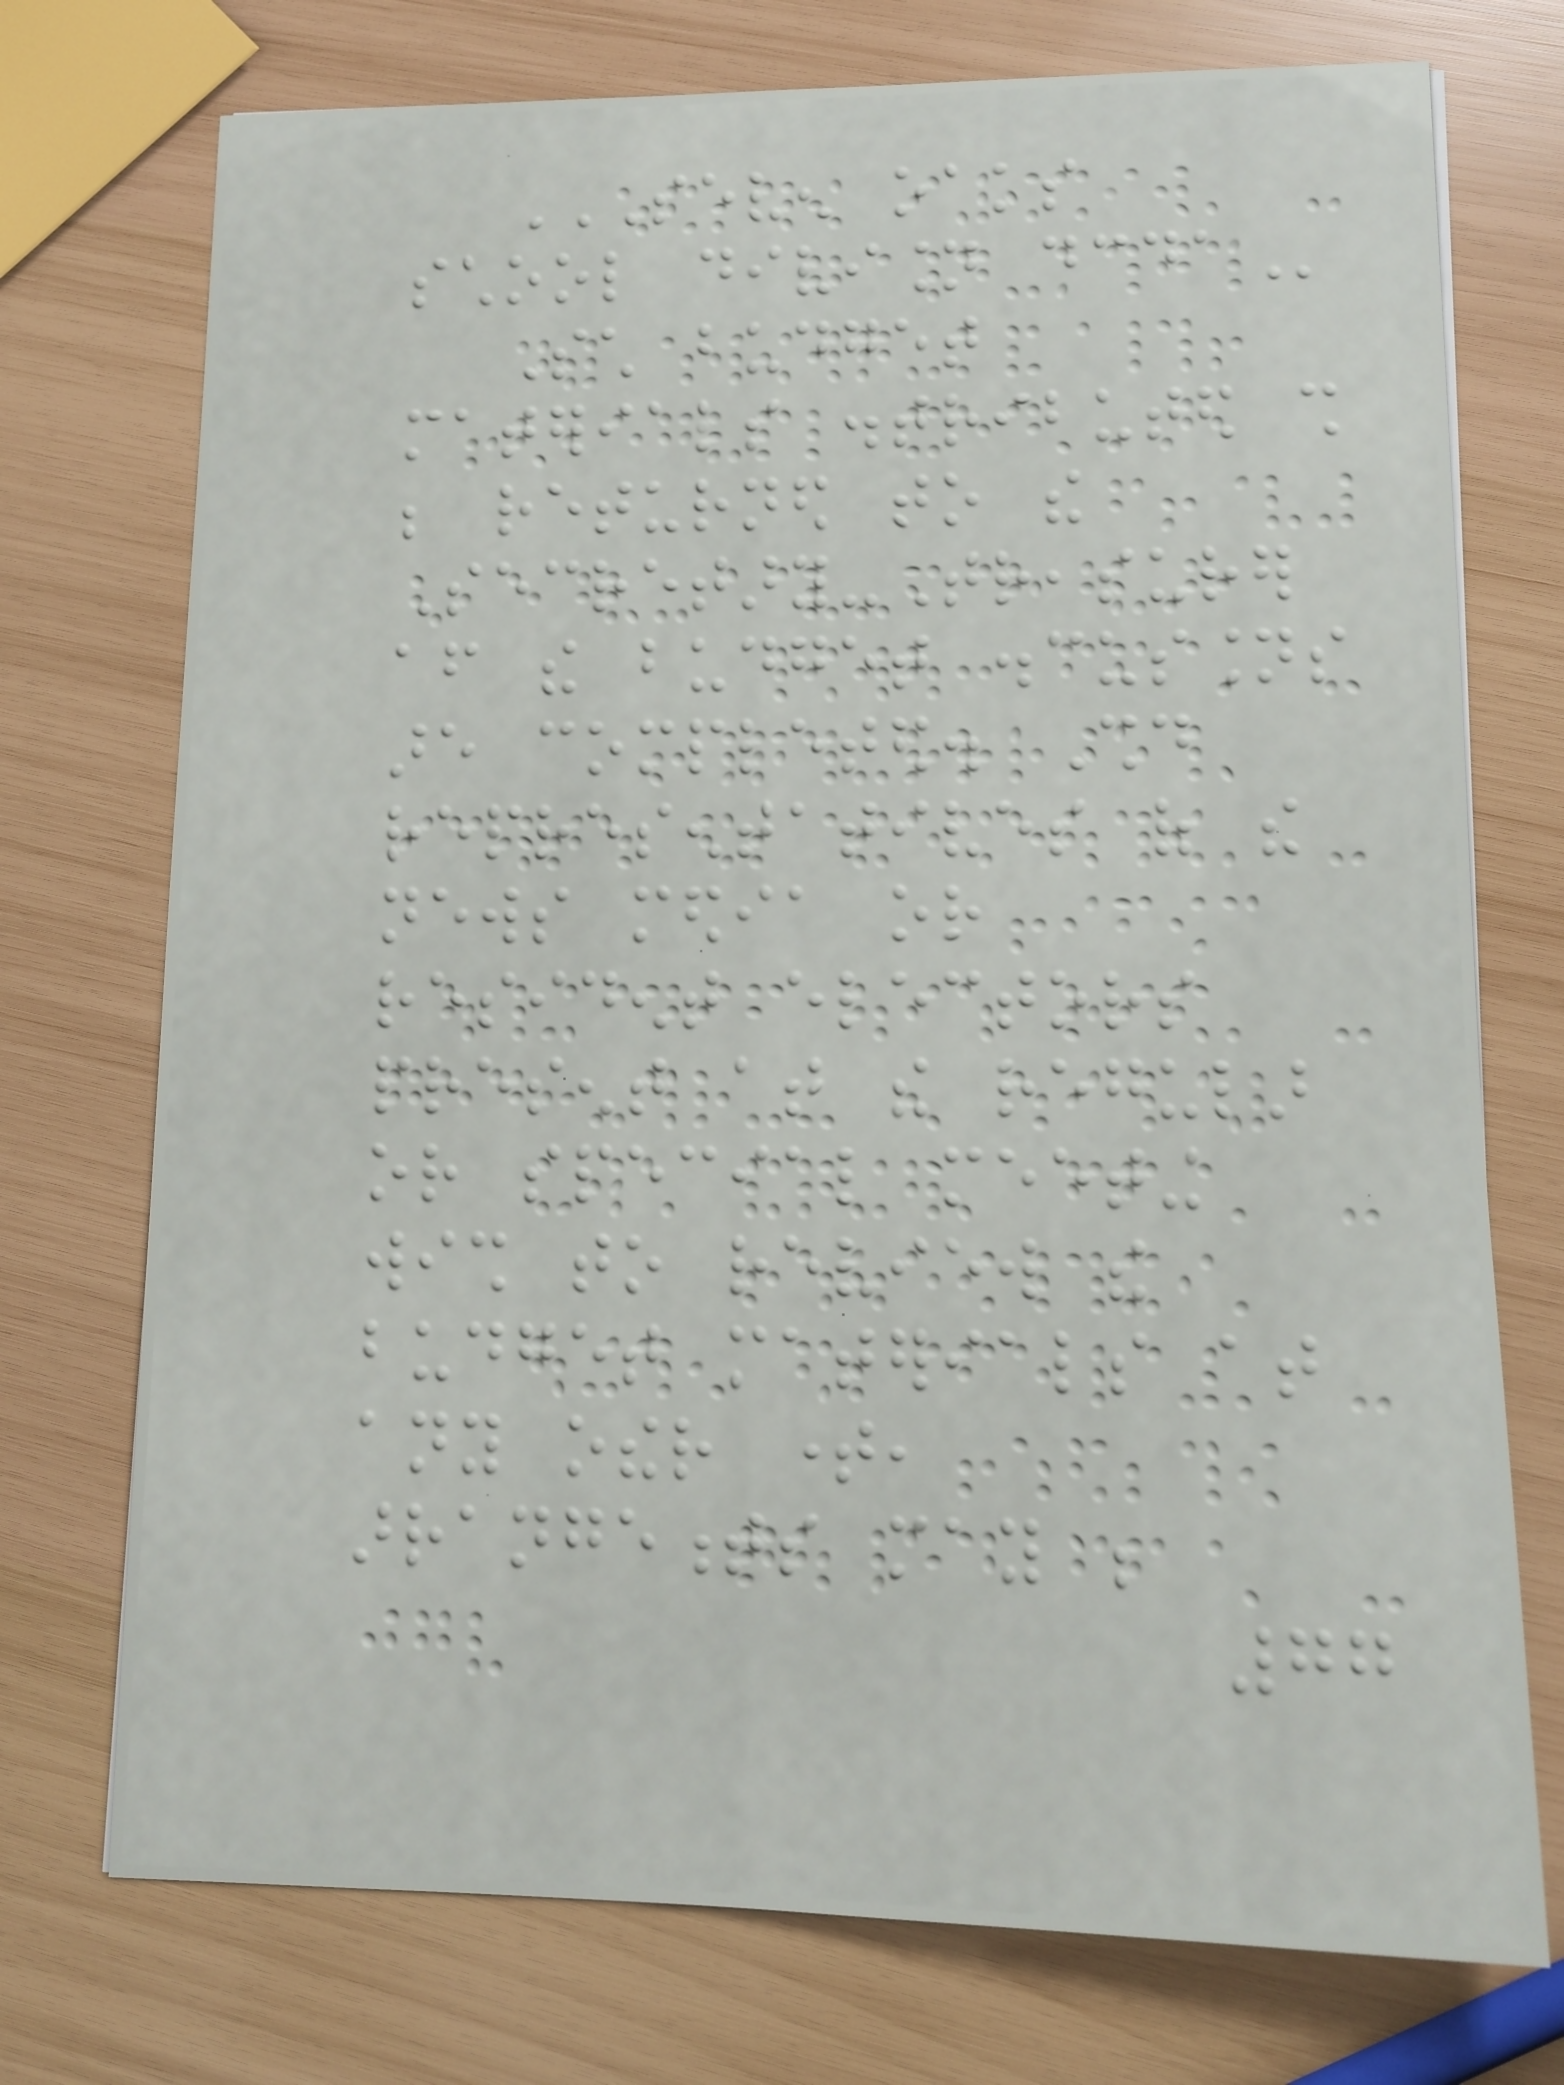SEVEN OAKS
SCHOOL DIVISION DCDA
Such budget
materials distributed shall
be returned to the
Secretary-Treasurer
after the budget discussions
are completed. Should
representatives of the
news media or
resident electors
present at the regular
or special meeting
wish to review the
budget materials at
any other time,
arrangements may be
77
